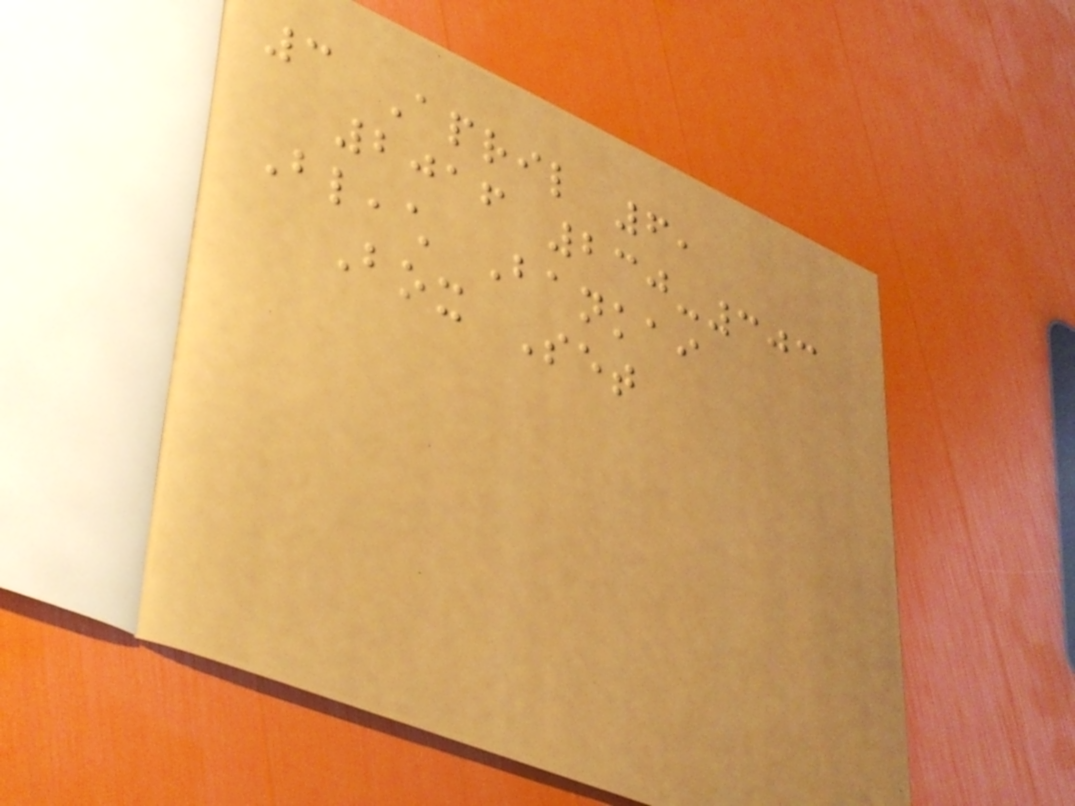3 April 6,
2016 230-303
Bleach Bankai
Box Set
